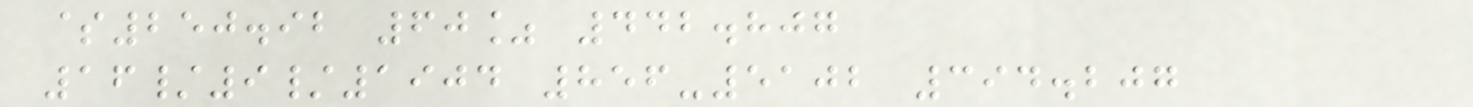$250.92 60% 442.807
16/9/1904 856-5102 394.207
